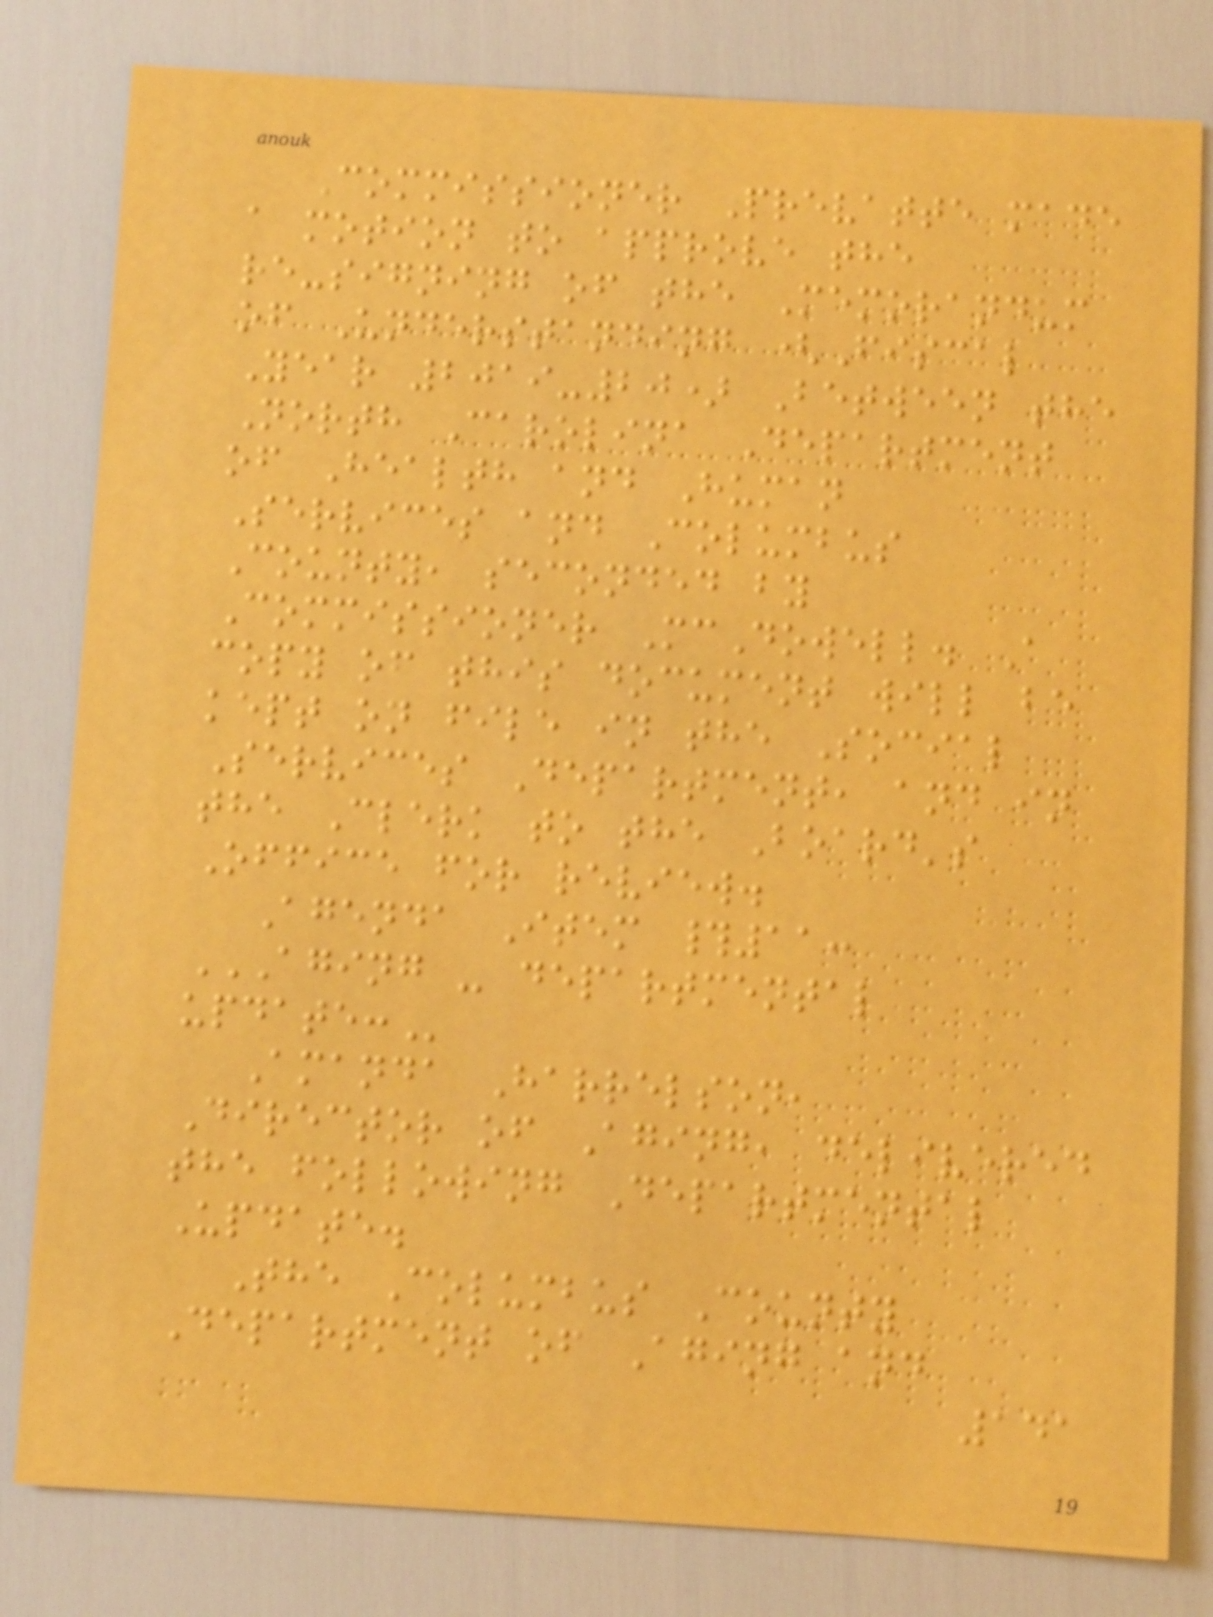Commissioner Prevatte made
a motion to approve the
re-signing of the Memorandum
of Understanding (Fiscal
Year 2019-20) Between the
North Carolina Department
of Health and Human
Services and Columbus
County, seconded by
Commissioner McDowell. A
copy of this document will be
kept on file in the Social
Services Department, and in
the Clerk to the Board's
Office for review.
Agenda Item #11:
AGING - DEPARTMENTAL
UPDATE:
Amanda Harrelson,
Director of Aging, delivered
the following Departmental
Update.
The Columbus County
Department of Aging and
141
